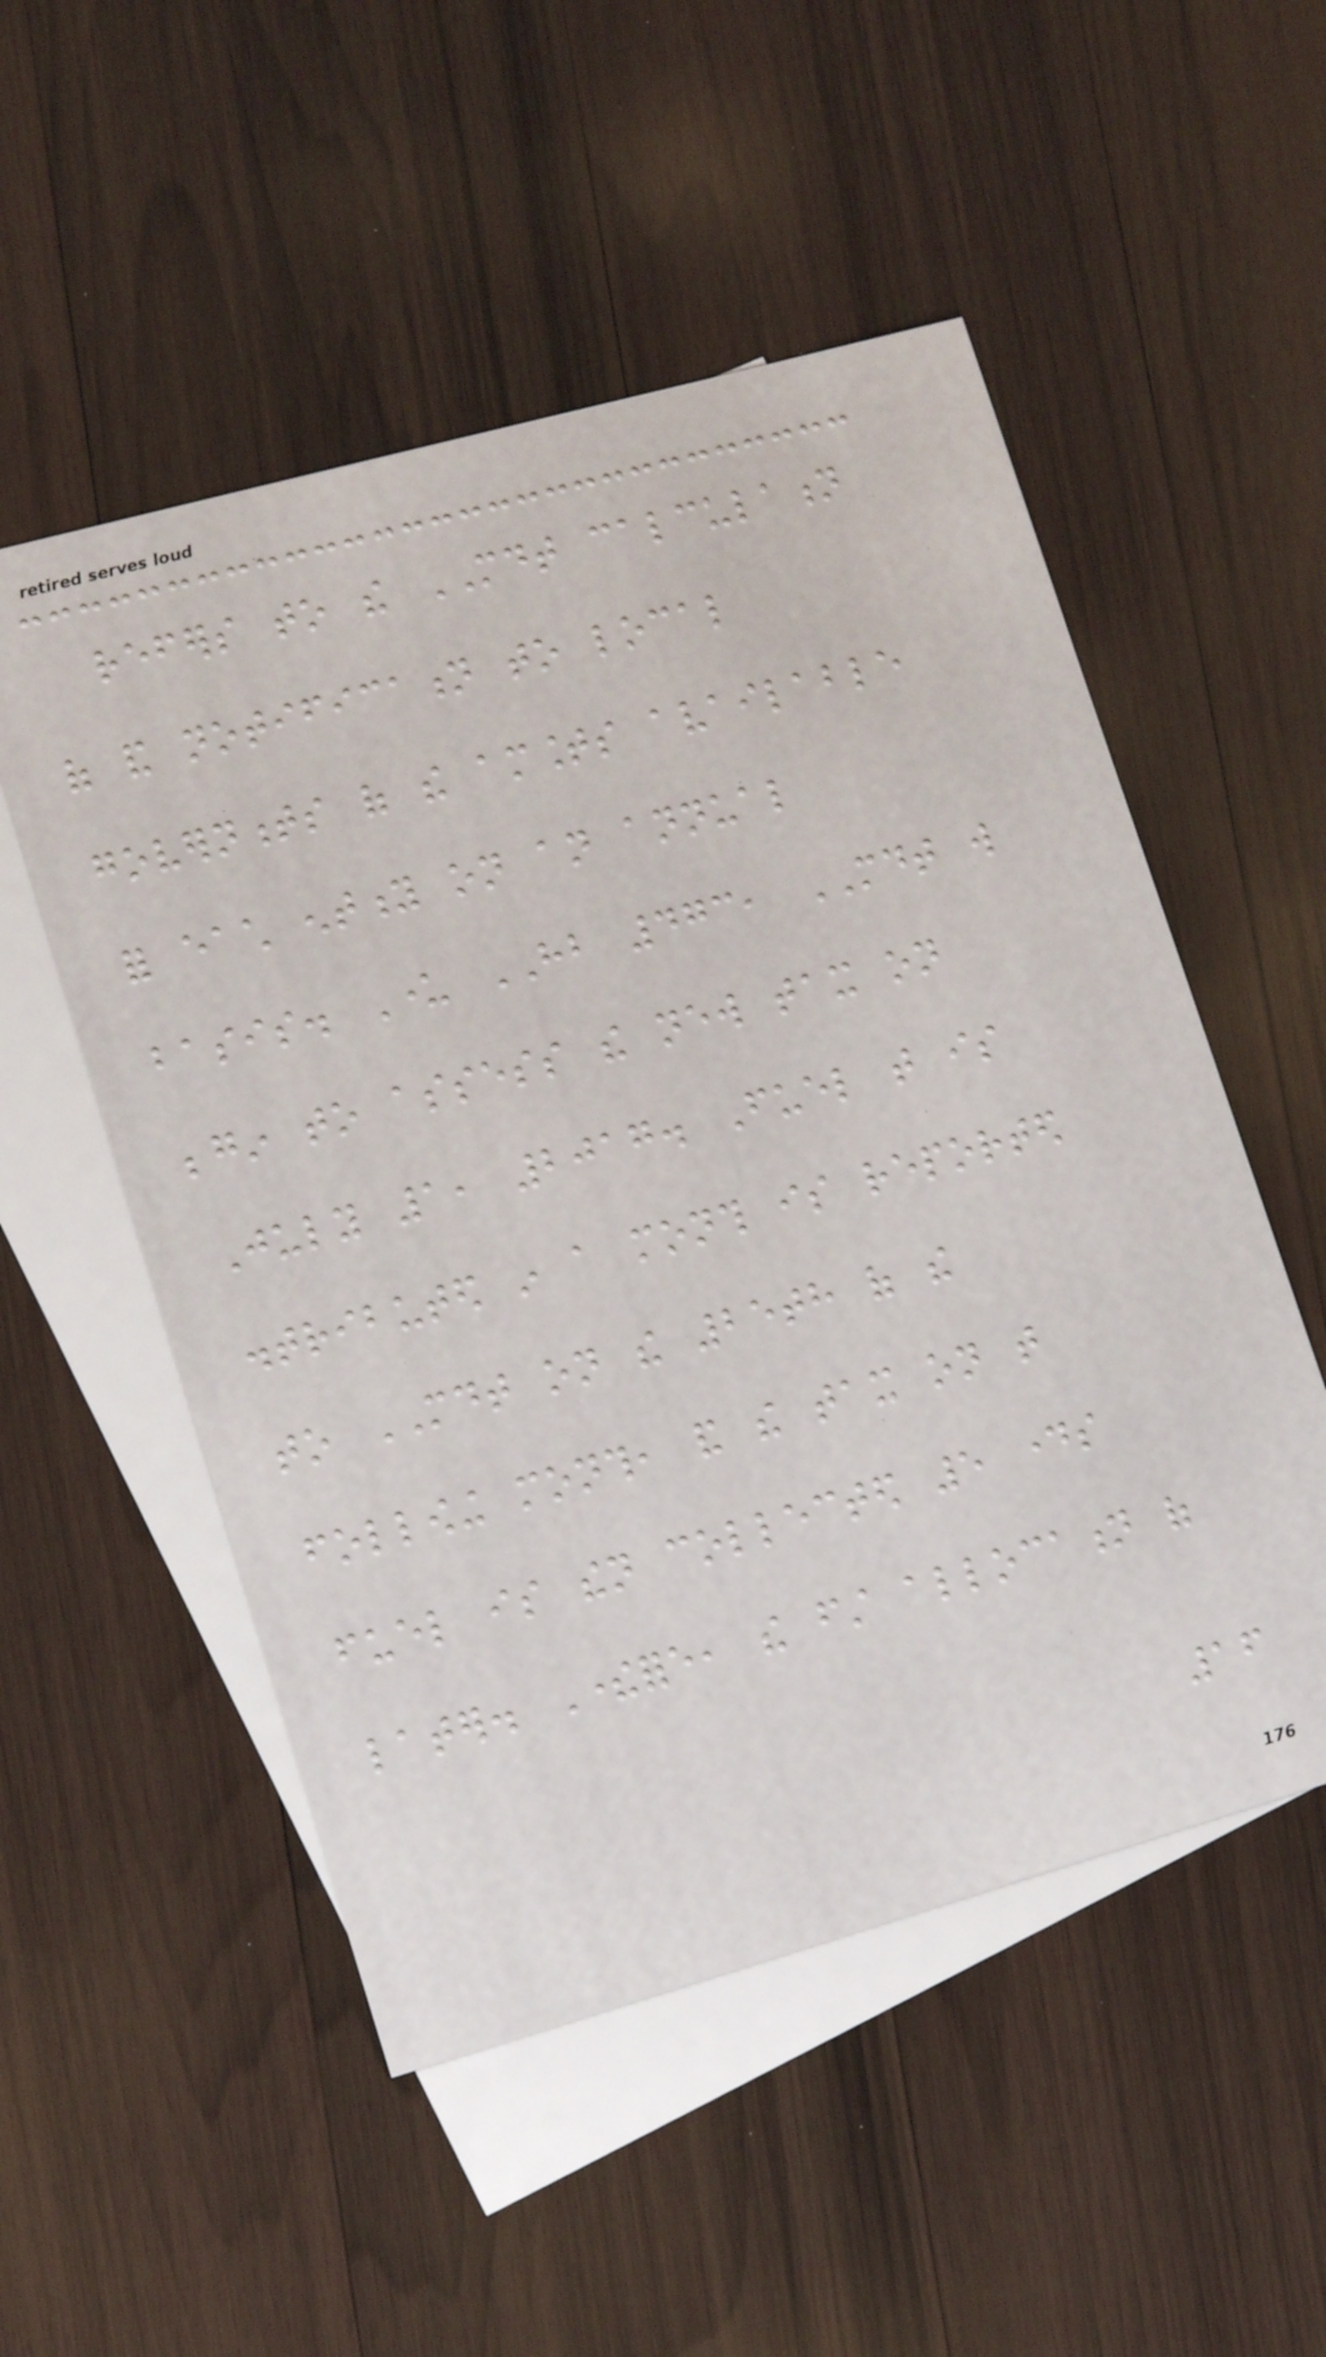refers to the MDT calculation
of and notification to local
governments of the amounts available
for each entity on an annual
basis. Under HB 473, MDT will
begin to assess the new tax on
July 1, 2017. Fuel that is
distributed in a month is reported
to MDT on the 25th of the
following month, and the tax on that
fuel is then collected 5 days
later. Therefore, the first allocation of
16
